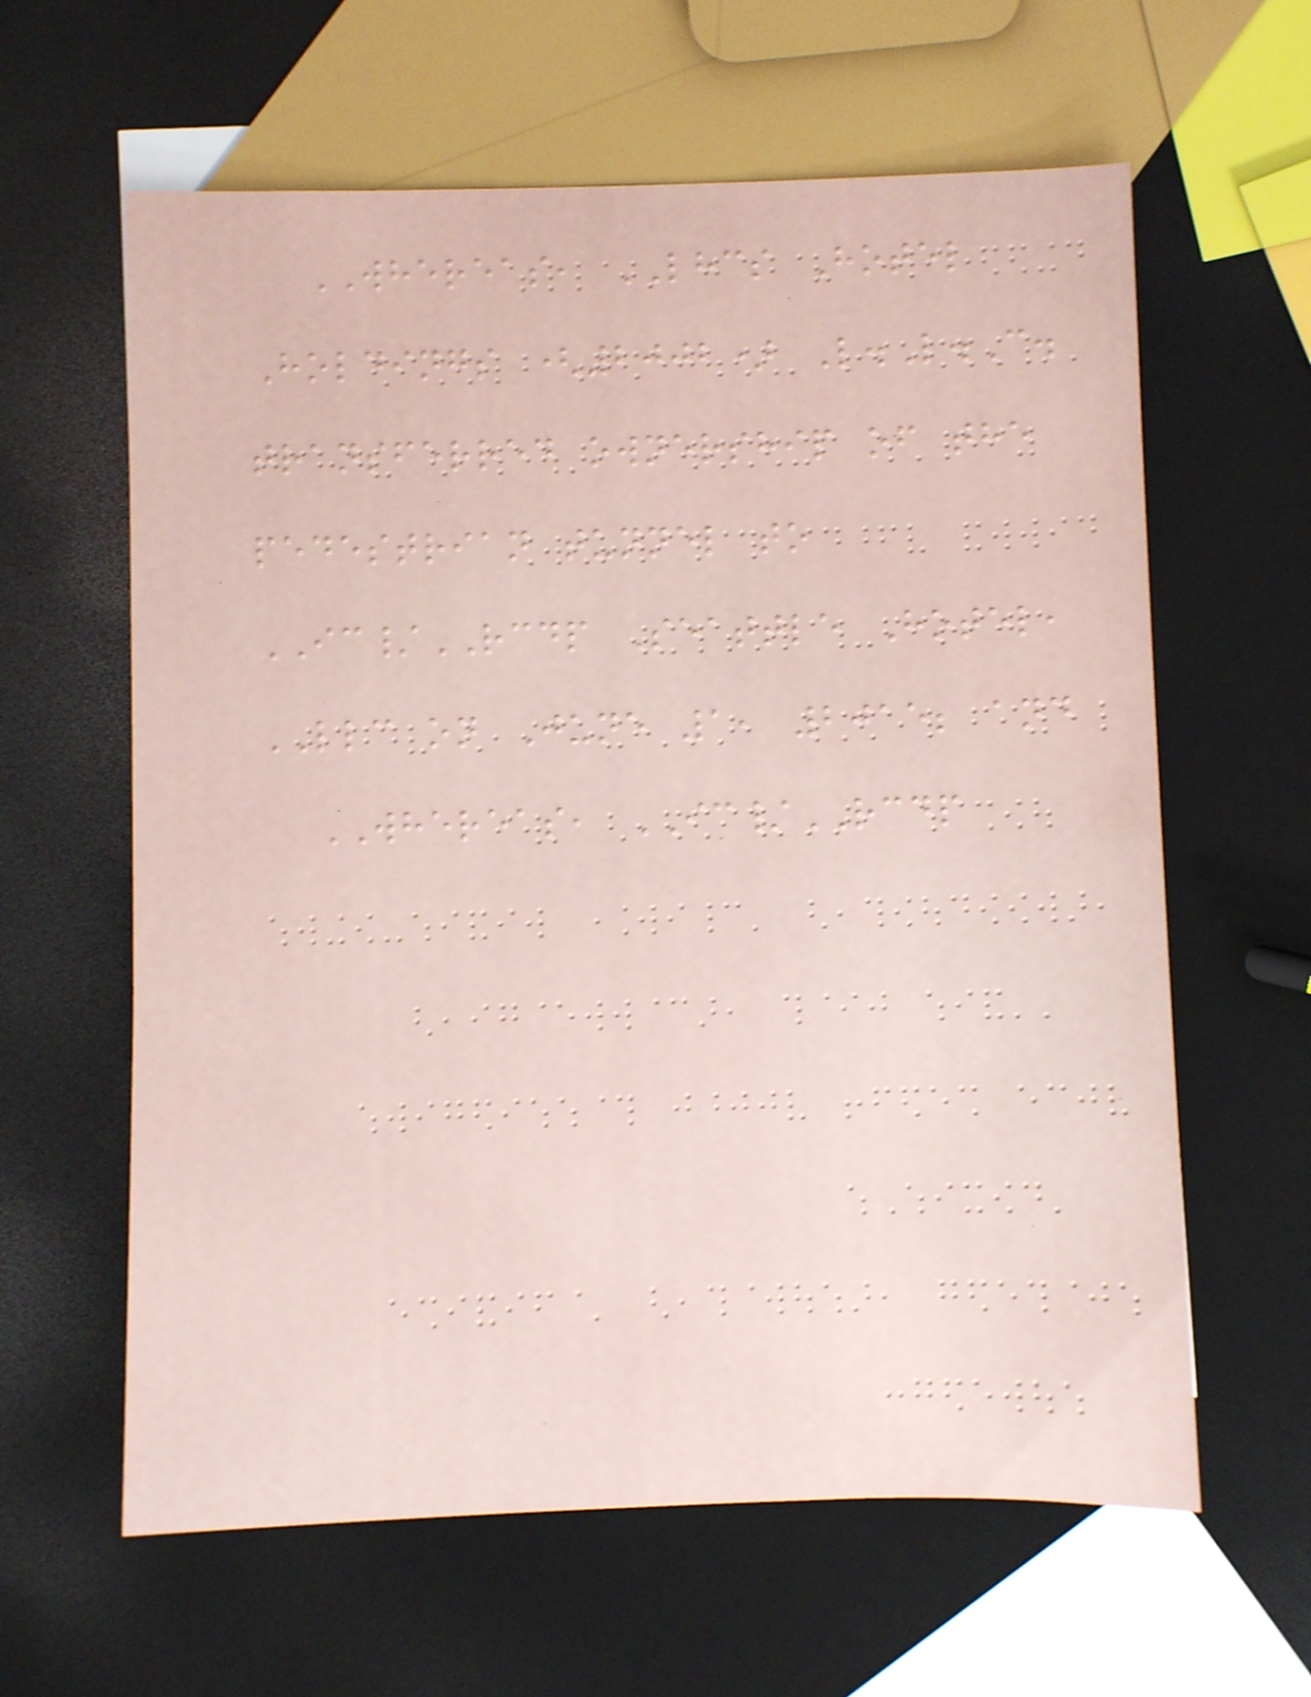WHEREAS, LHCS Hotel
Holdings (2002) L.L.C.
transferred ownership of the
pedestrian tunnel to
IC/RCDP Seattle Hotel,
LLC on June 1, 2015; and
WHEREAS, IC/RCDP
